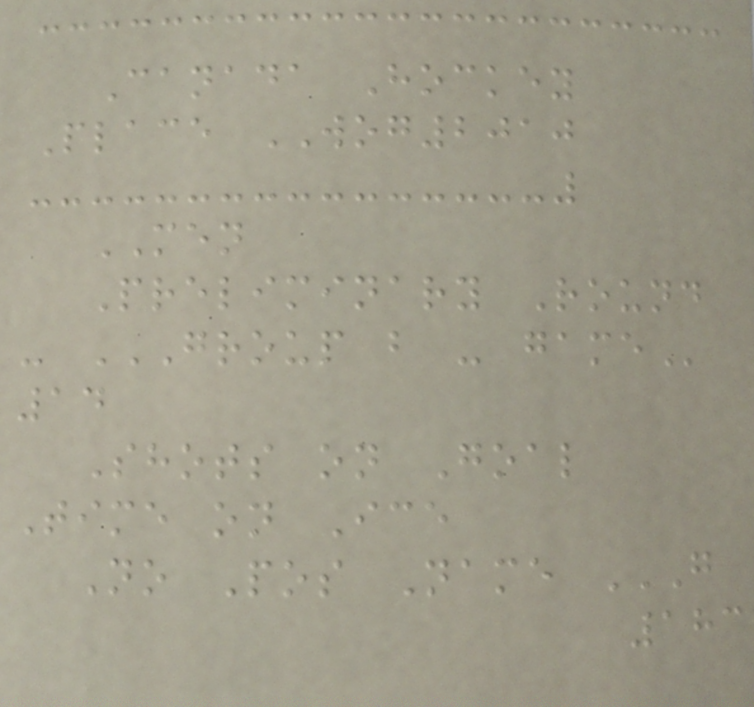Canada Hockey
Place WOG2010
MEN
Preliminary Round
- GROUP B - GAME
14
Shots on Goal
Time on Ice
No Pos Name G
183
